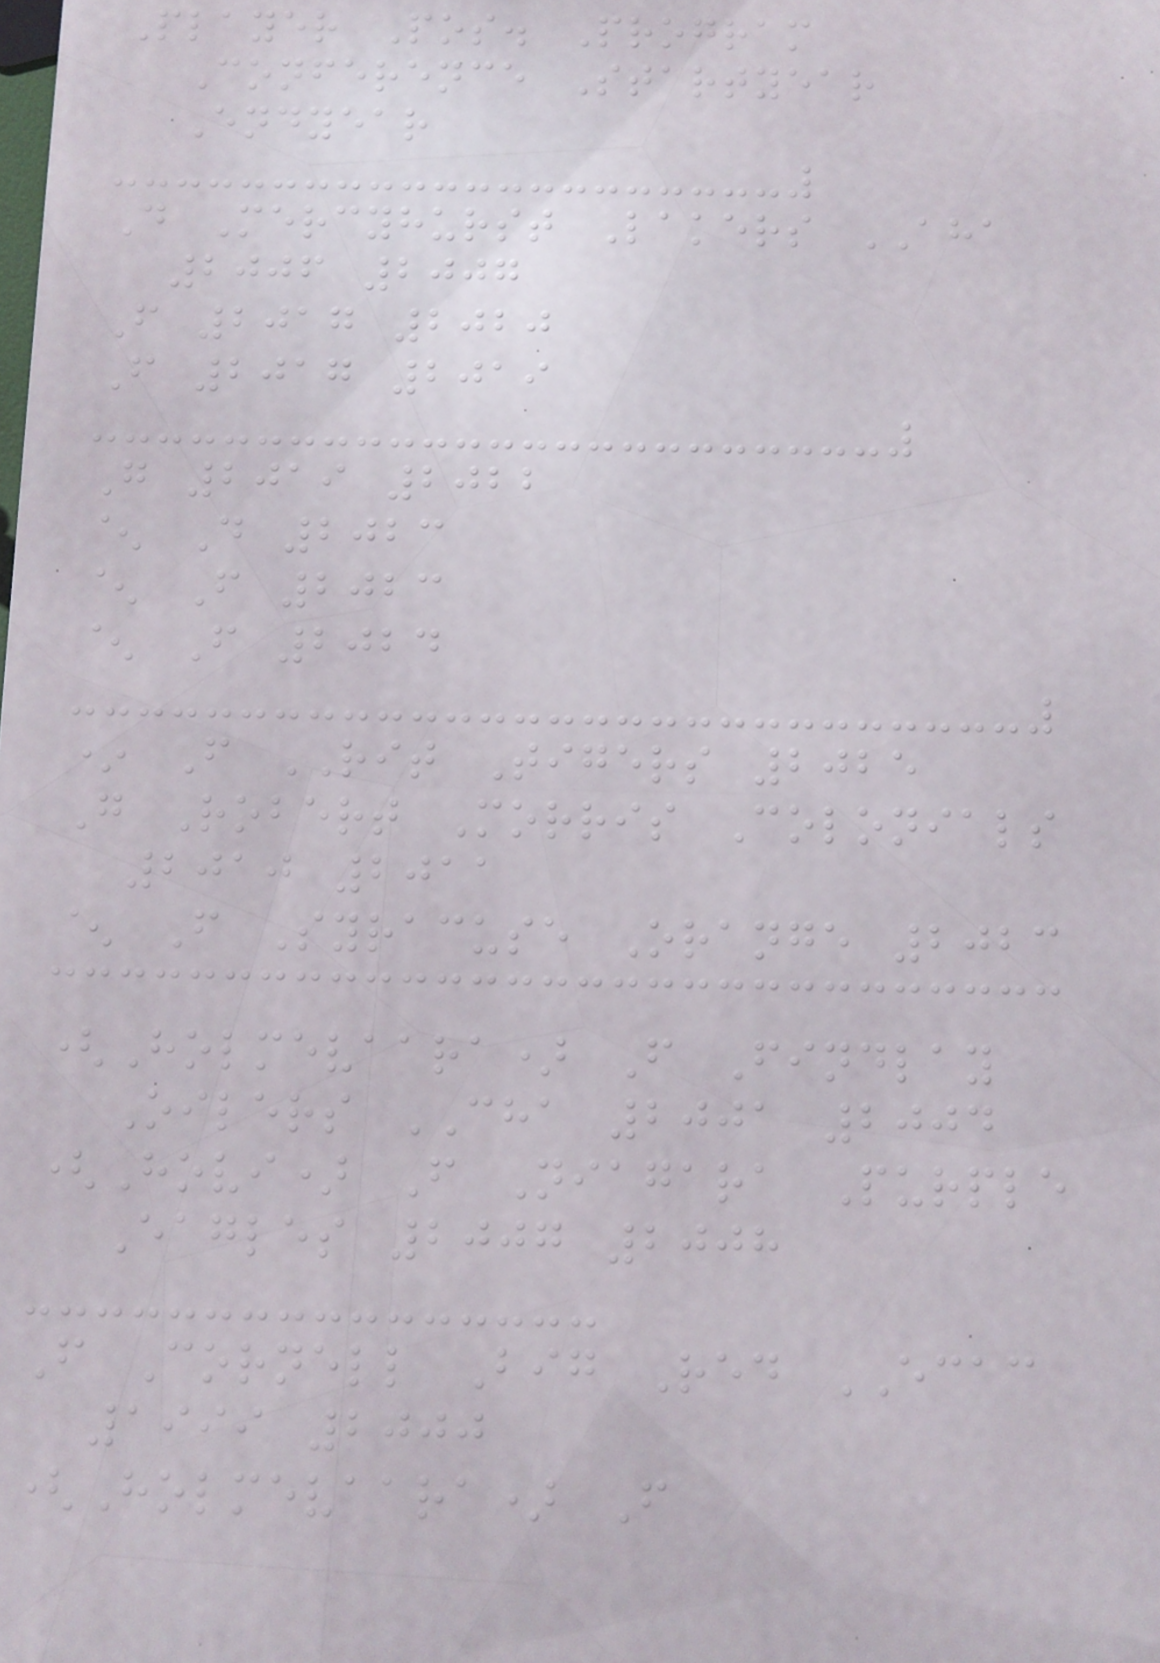Player Pos. Program
Conference Startyear
Endyear
D Mercyhurst Lakers AHA
2006 2007
F 2017 2020
F 2017 2019
G 2019 2022
^ D 2023
^ F 2023
^ F 2024
* F RIT Tigers 2025
G Robert Morris Colonials
2010 2011
^ F Syracuse Orange 2023
(Holmevaara) F Findlay
Oilers CHA 2001 2004
(Hovi) F Niagara Purple
Eagles 2007 2008
F Cornell Big Red ECAC
1999 2000
(Holmevaara) F
